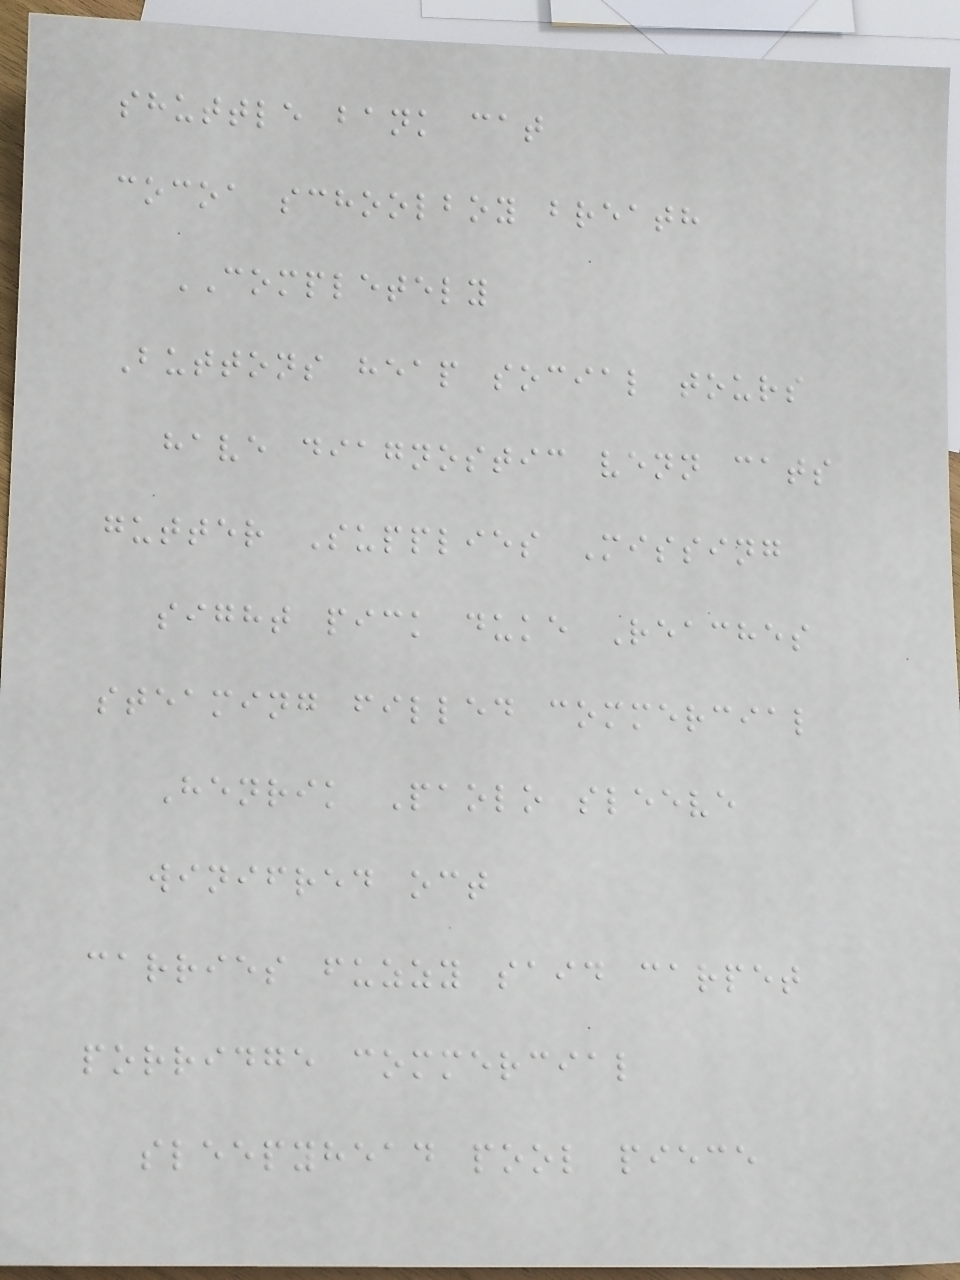shuttle bank cat
cocoa schoolboy breath
COMPLETELY
Buttons heap social tours
have diagnostic venn cats
gutter Supplies Missing
sight pick duke Reaches
steaming filled commercial
Henrik Paolo sleeve
winifred oct
carries fuzzy said carpet
porridge commercial
sleepyhead pool piece
